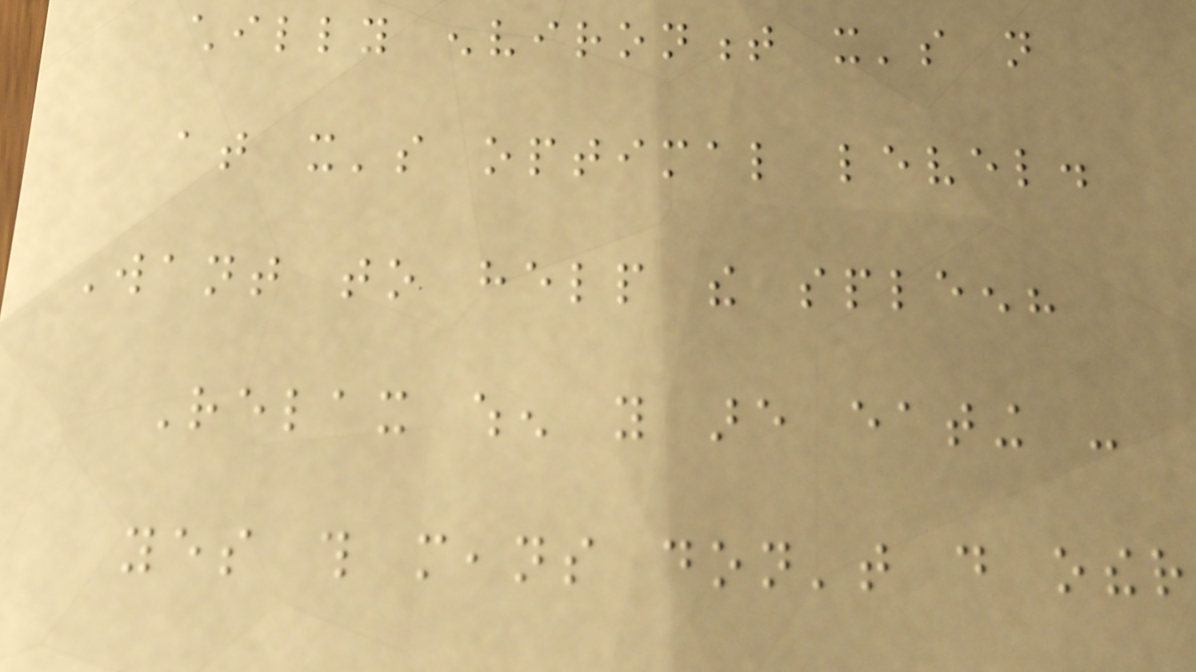chilly environment it's not
at it's optimal level.
Want to help the spleen?
Relax when you are eating -
yes this means don't do other
